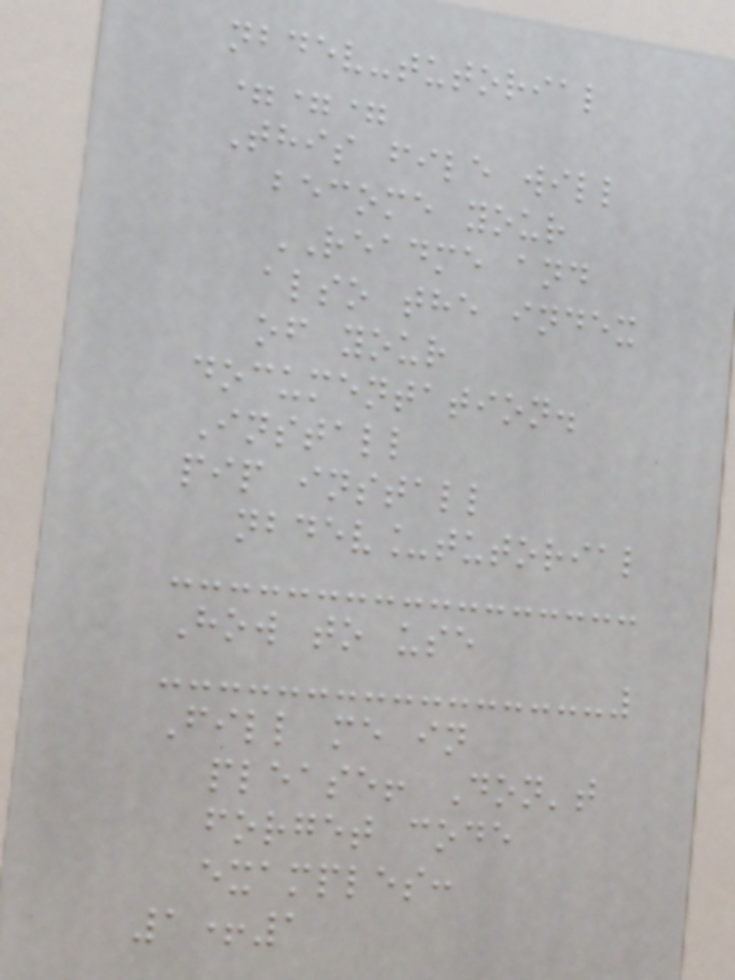nbdev-tutorial
===
This file will
become your
README and
also the index
of your
documentation.
Install
pip install
nbdev_tutorial
How to use
Fill me in
please! Don't
forget code
examples:
1+1
